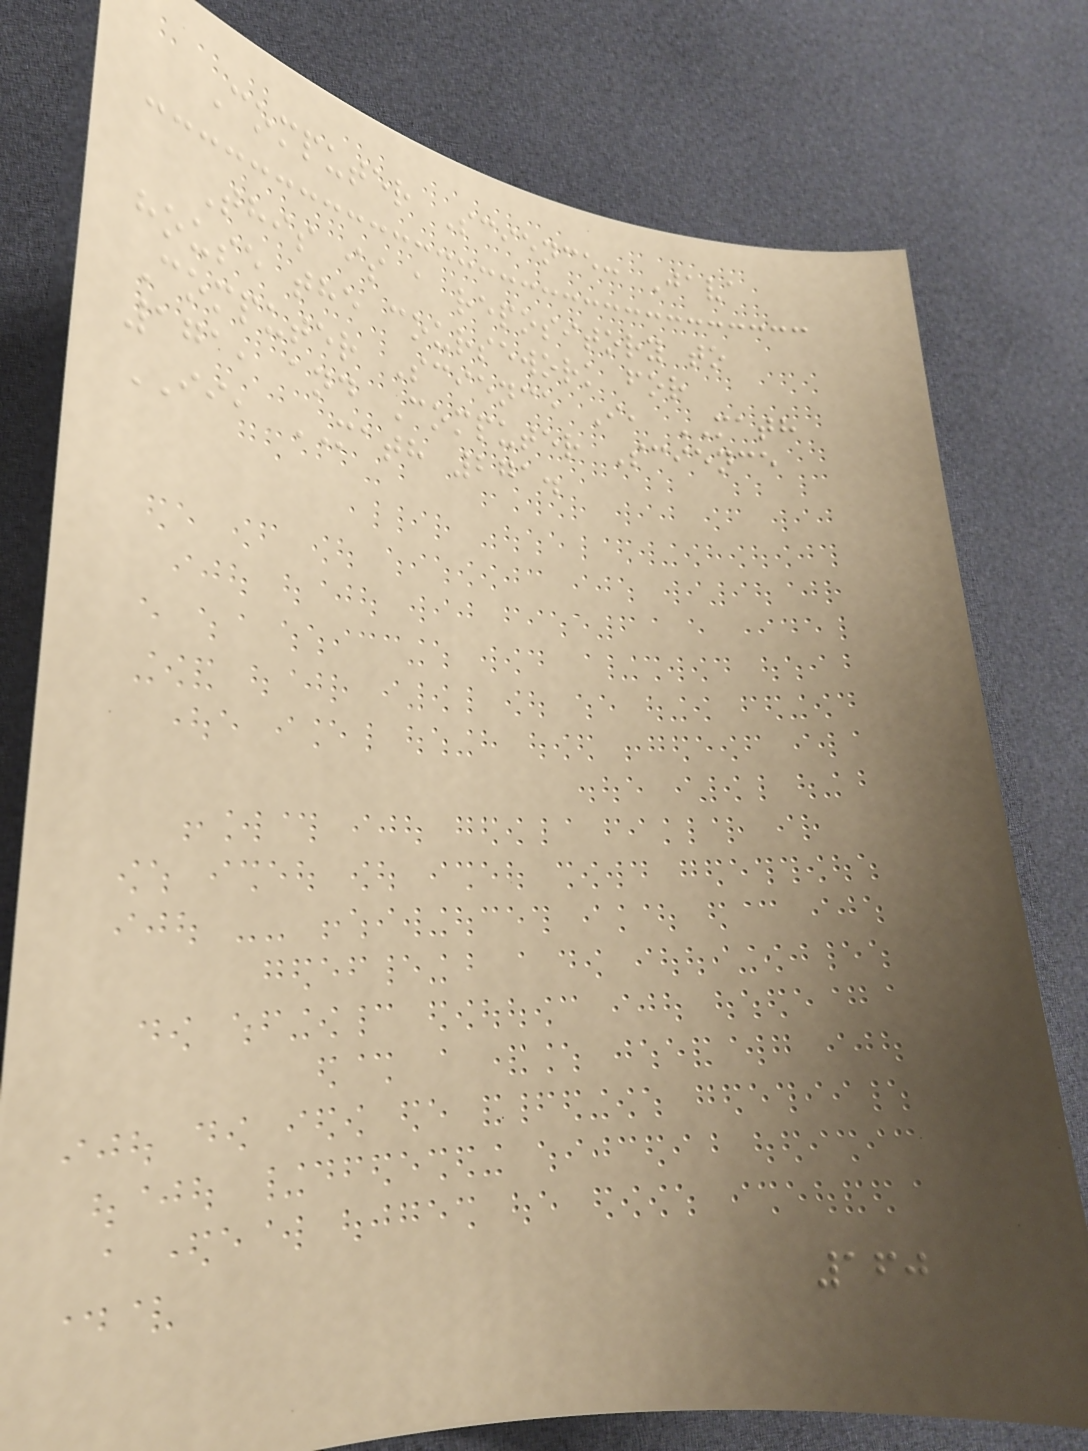Computer Science: Java
This is a repository to
house the coursework for
Computer Science I, MATH
171, and Computer Science
II, MATH 271.
160
